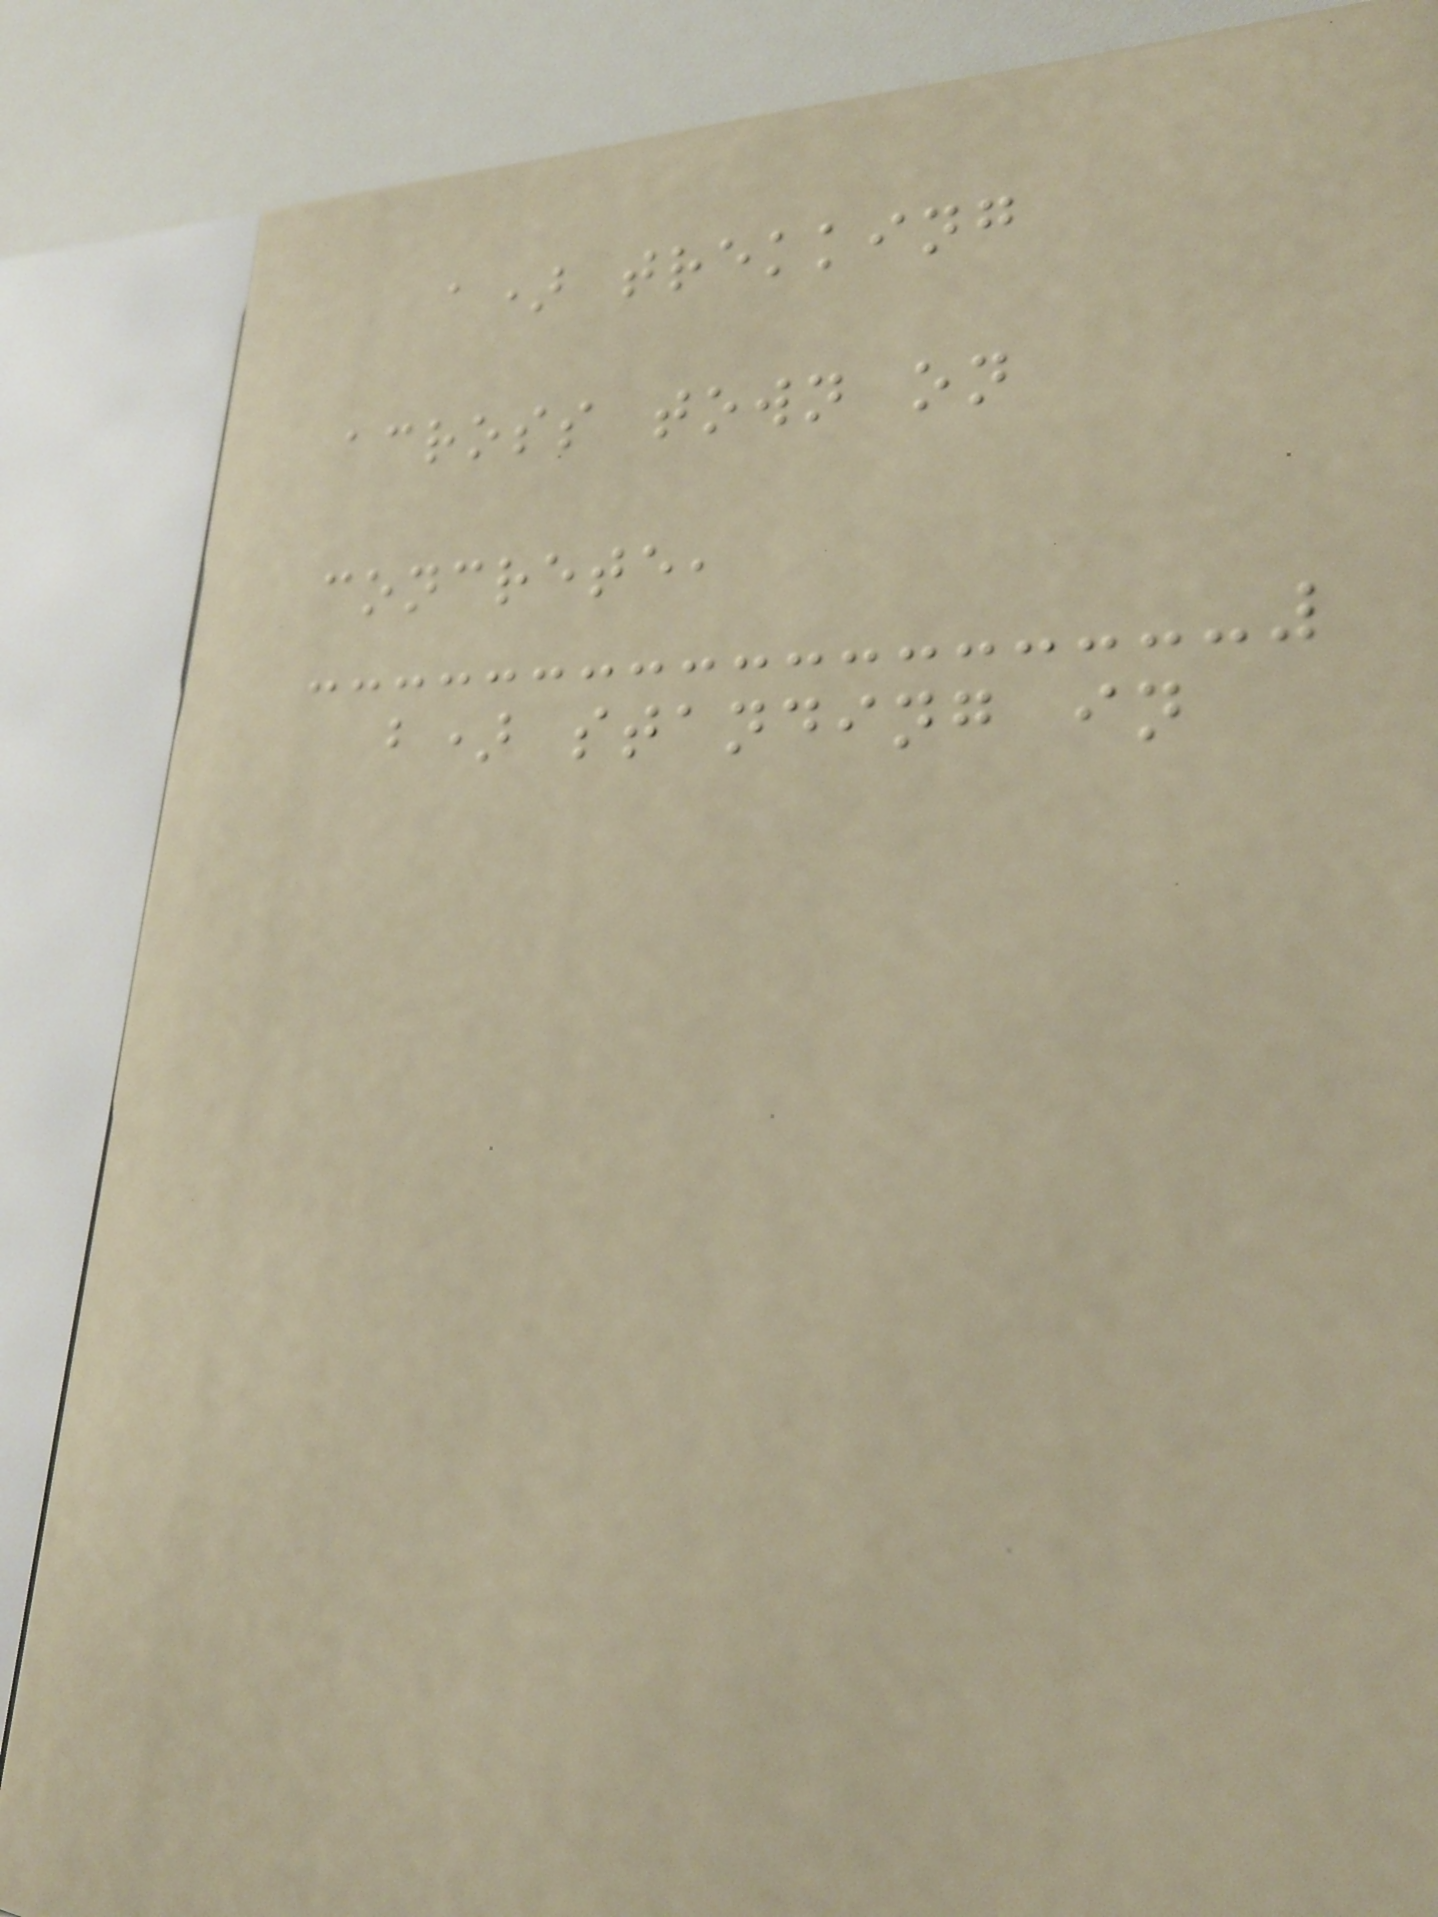a) trekking
across town on
concrete,
b) standing in
